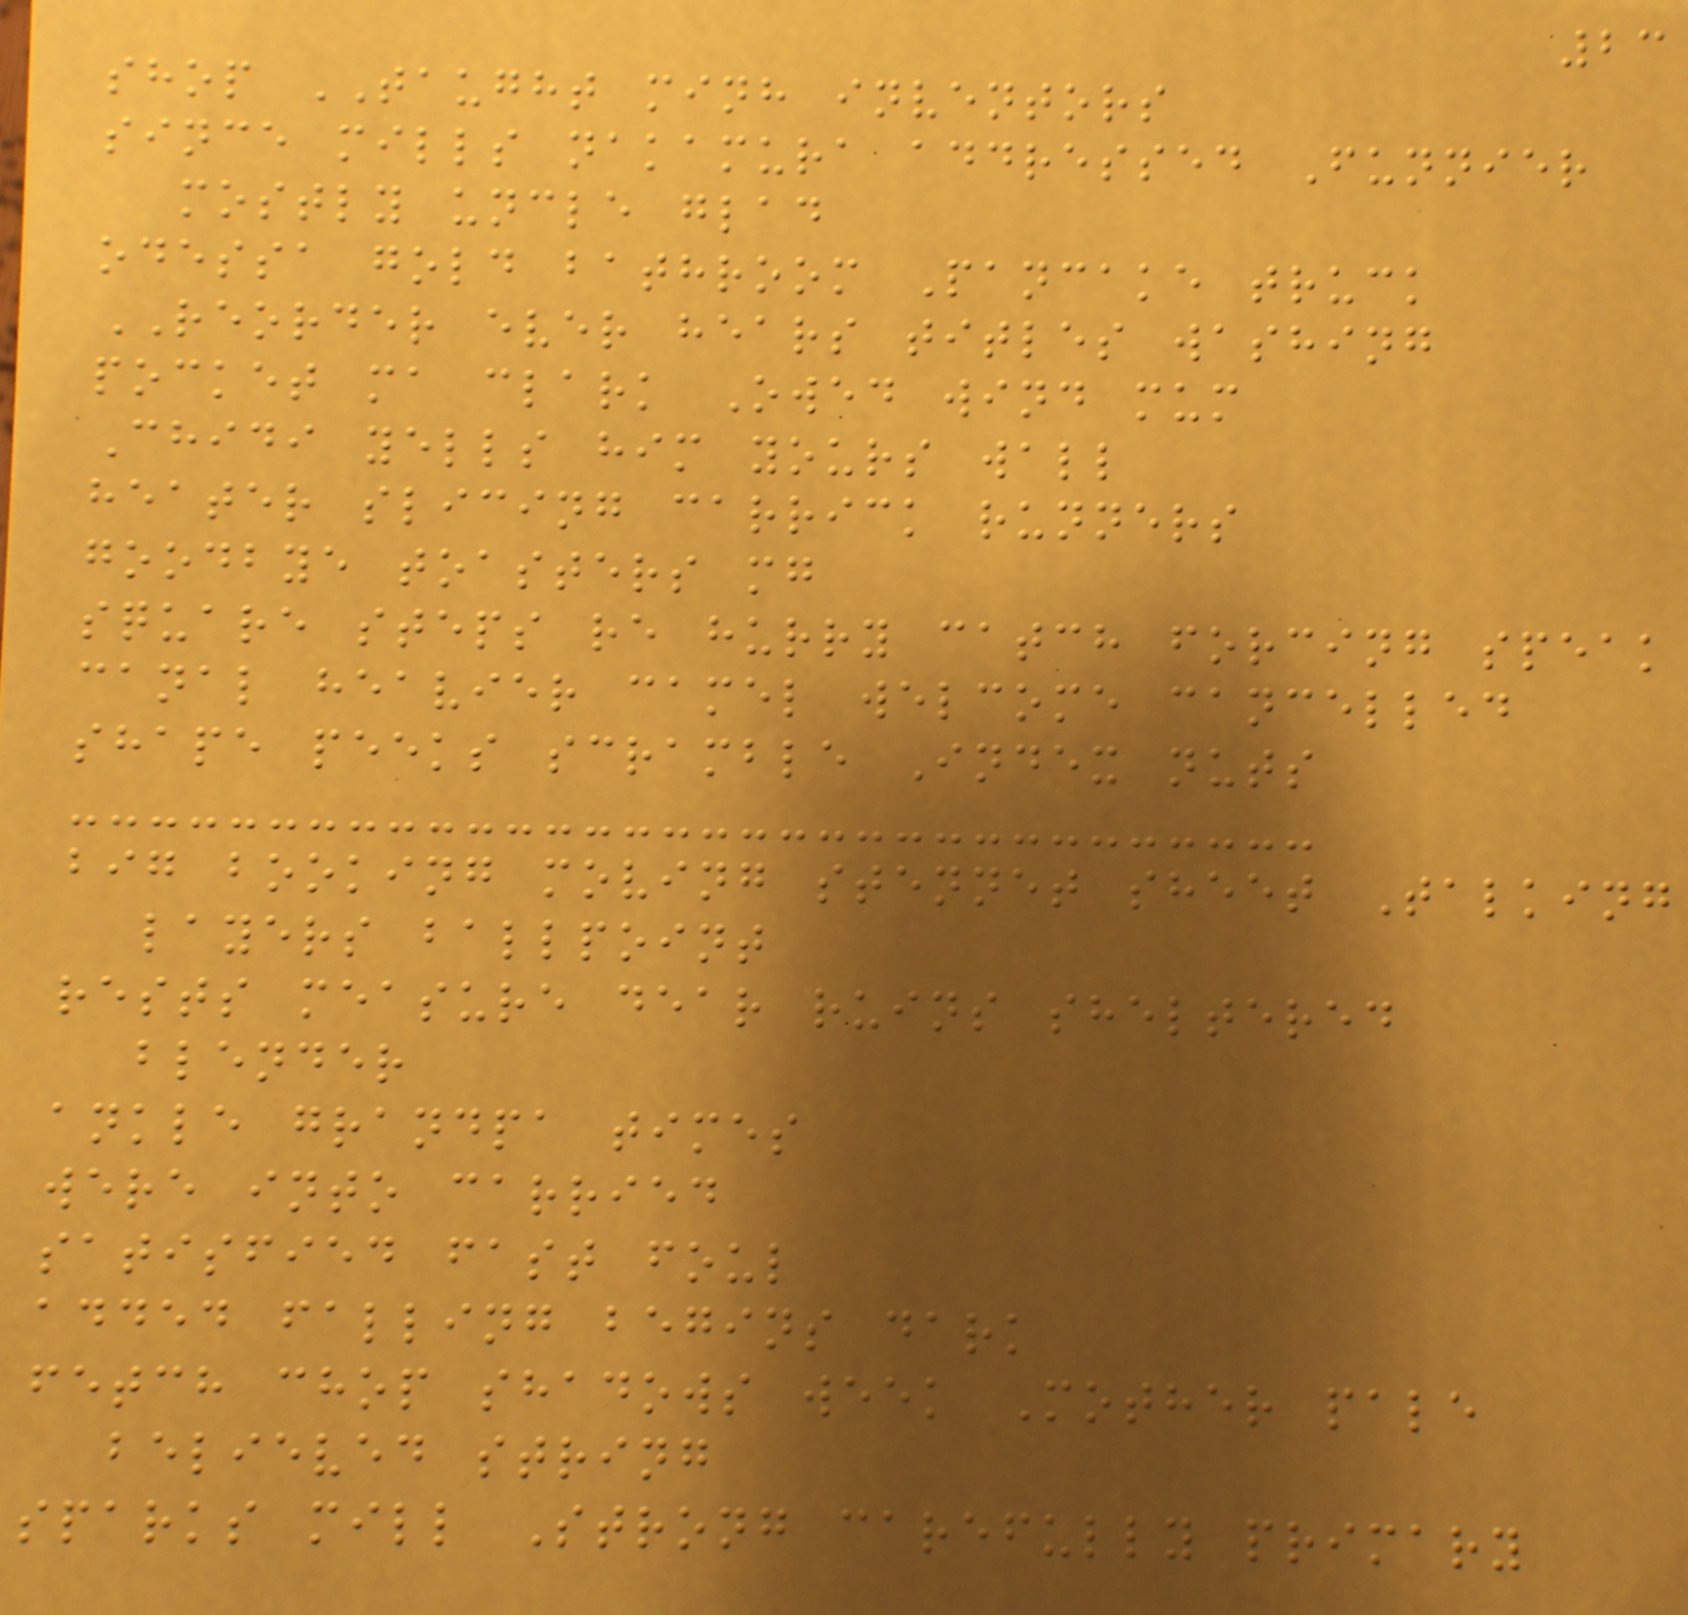23
shop TAUGHT minh inventors
since mills nakamura addressed Funnier
mostly uncle glad
odessa gold bathroom Pancake truck
REORDER ever hears titles washing
pocket ma clark Owed wind mum
Chidi yells him yours wall
heater slicing carrick runners
goodbye toasters mg
square steps re hurry catch forcing speak
canal heavier camel welcome cancelled
shape peeks scramble Index nuts
big booking moving stennet sheet Talking
layers ballpoint
rests measure dear ruins sheltered
blender
ankle grandpa times
were into carried
satisfied fast foul
added falling begins dark
fetch chop shadows week Mother pale
believed string
sparks mill Strong carefully primary
